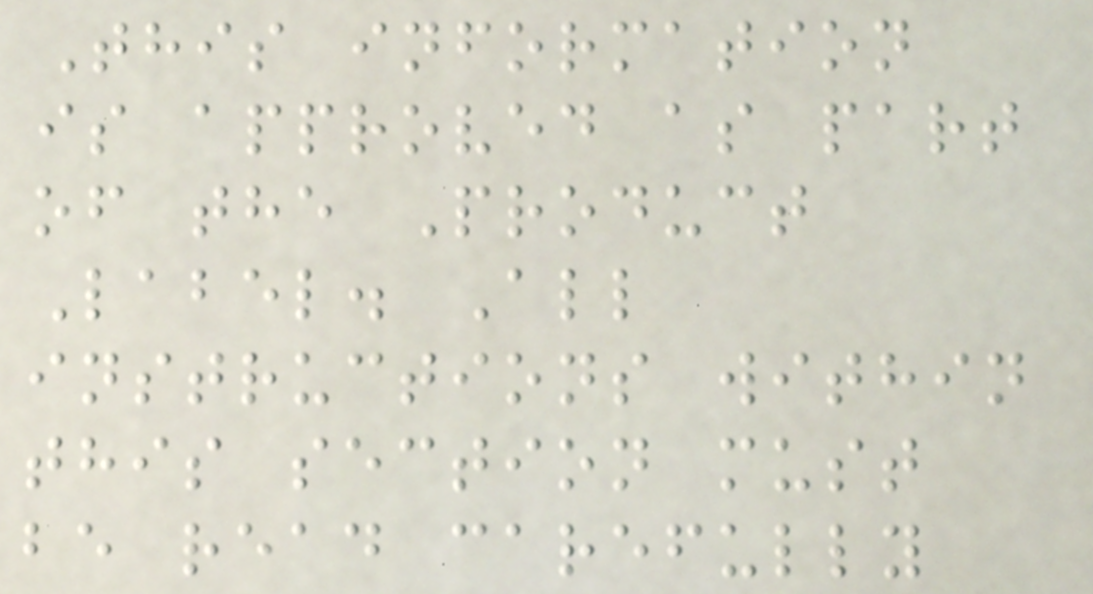This information
is approved as part
of the Product
Label. All
instructions within
this section must
be read carefully
